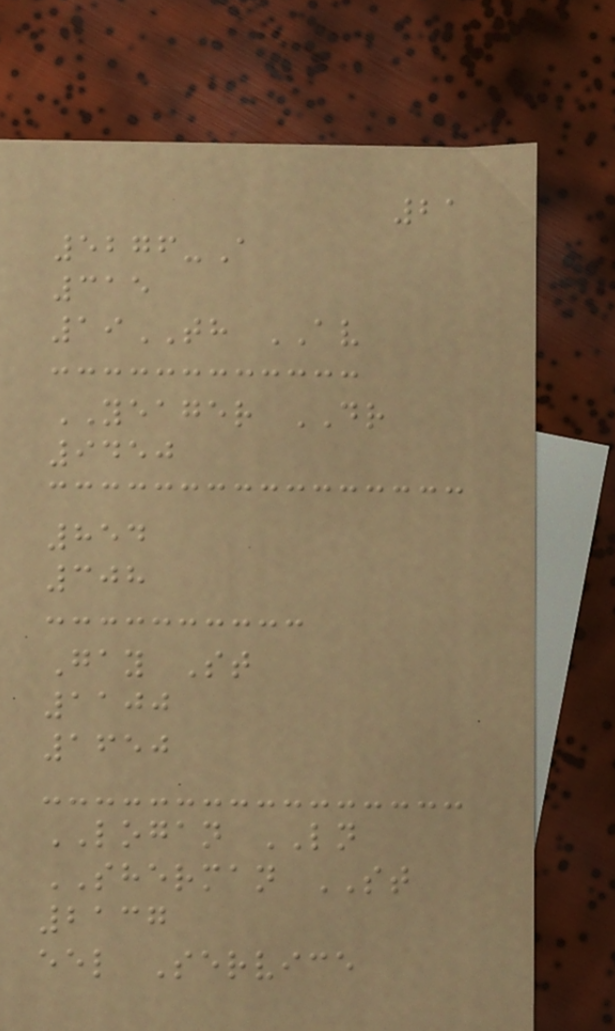21
5276-A
315
19TH AV
YEAGER DR
9450
854
308
Gay St
1100
1650
LOGAN LN
SHERMAN ST
2137
eel Service
